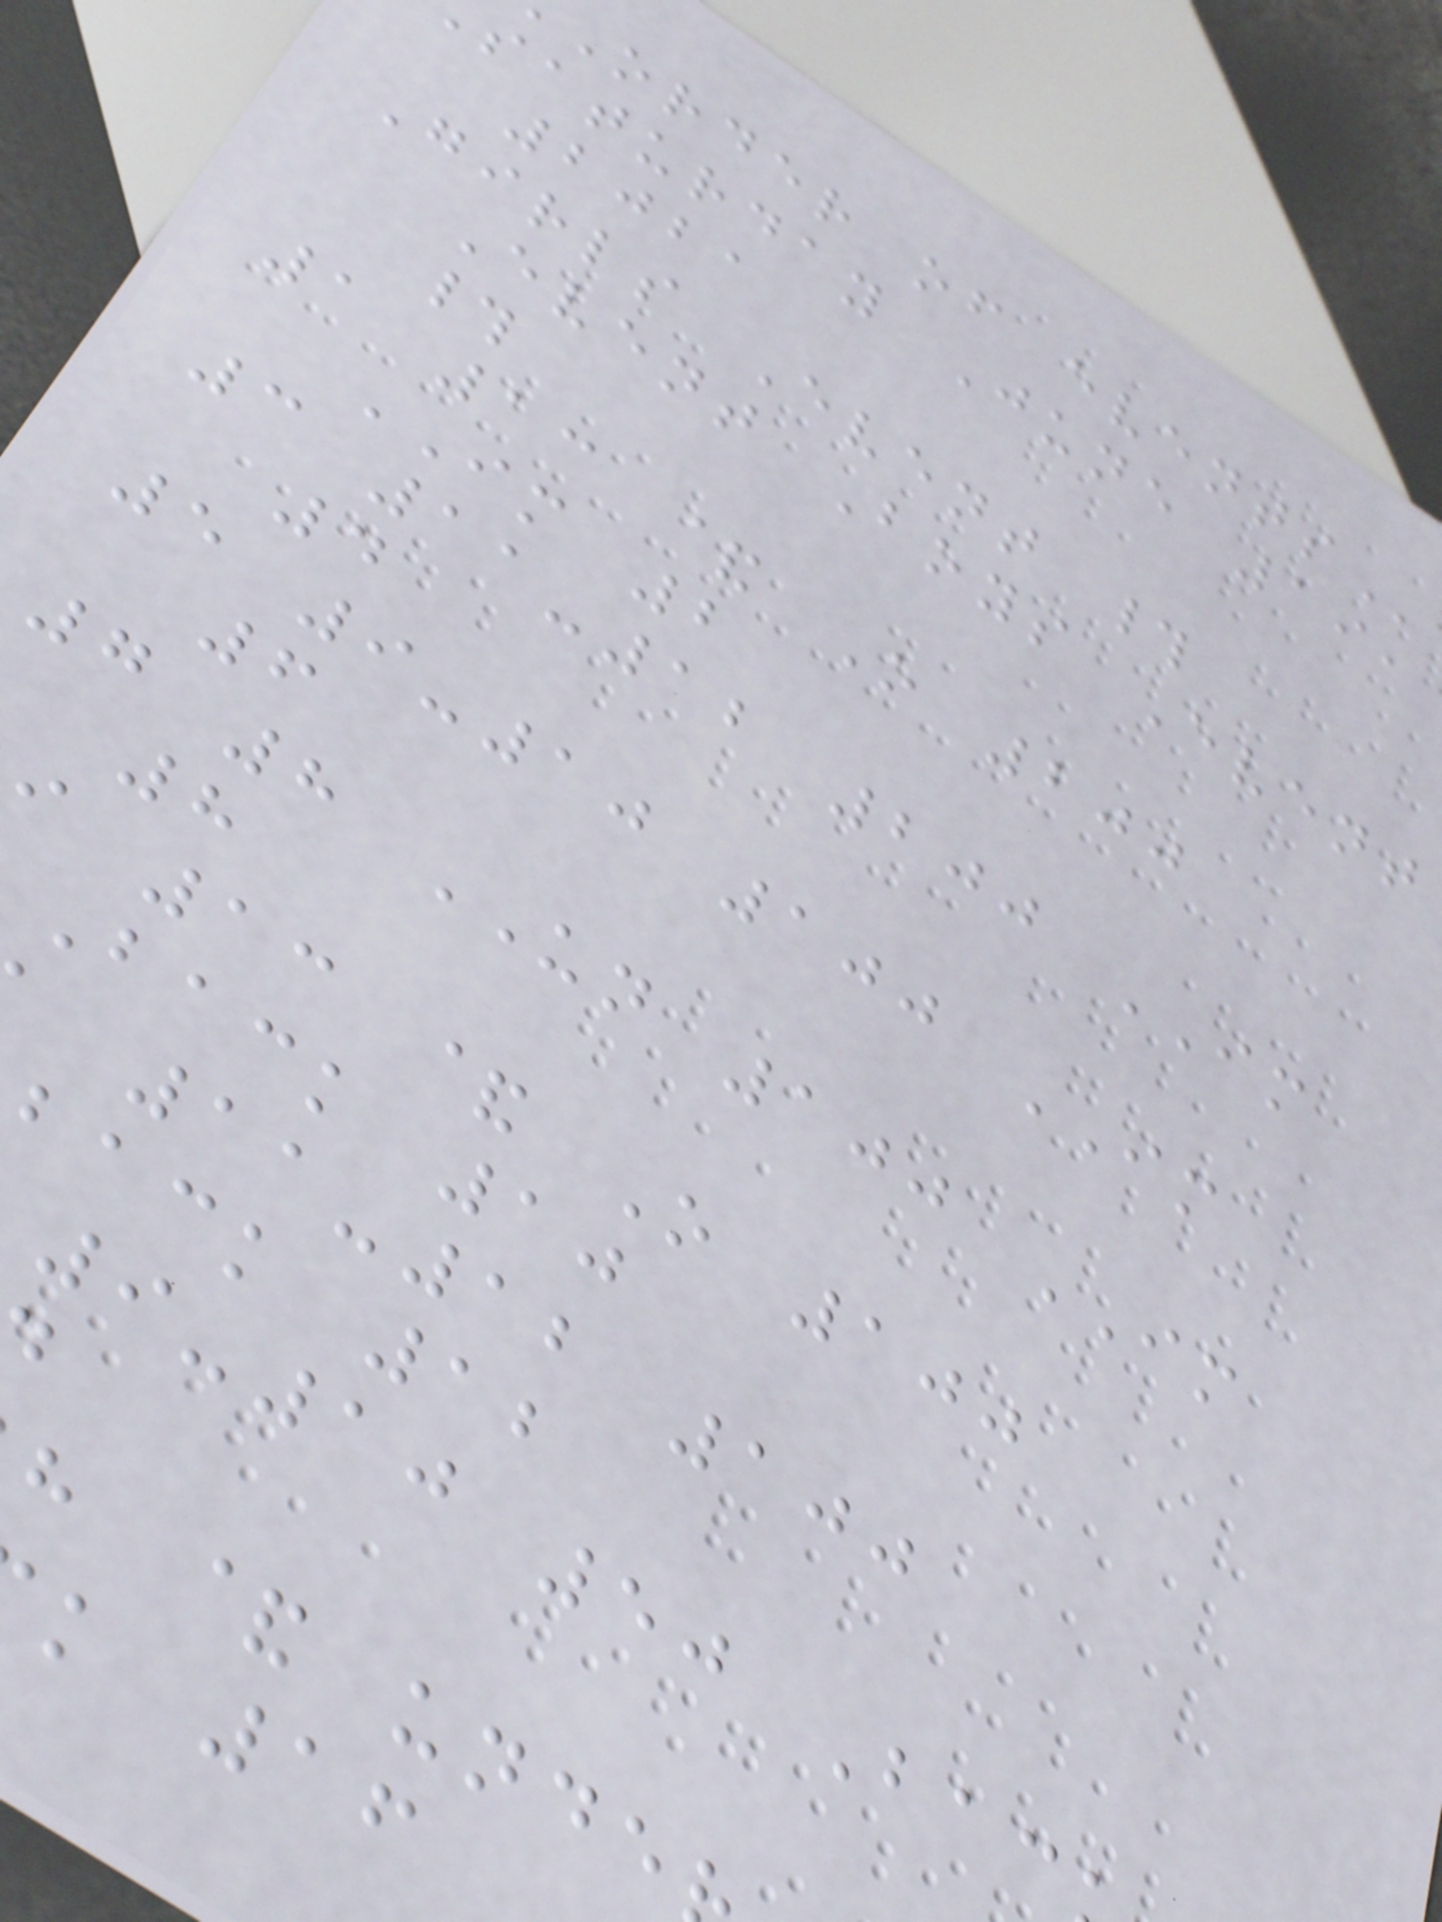order of
saturday June 19,
2021
Girls Event #
Event Boys Event
#
1 13 & O 200
IM 2
3 11-12 200 IM
4
5 9-10 100 IM
6
7 8 UN 100 IM
8
i 13 & O 100
Back 10
11-12 100
back 12
9-10 50 Bac
h & unde
k 16
